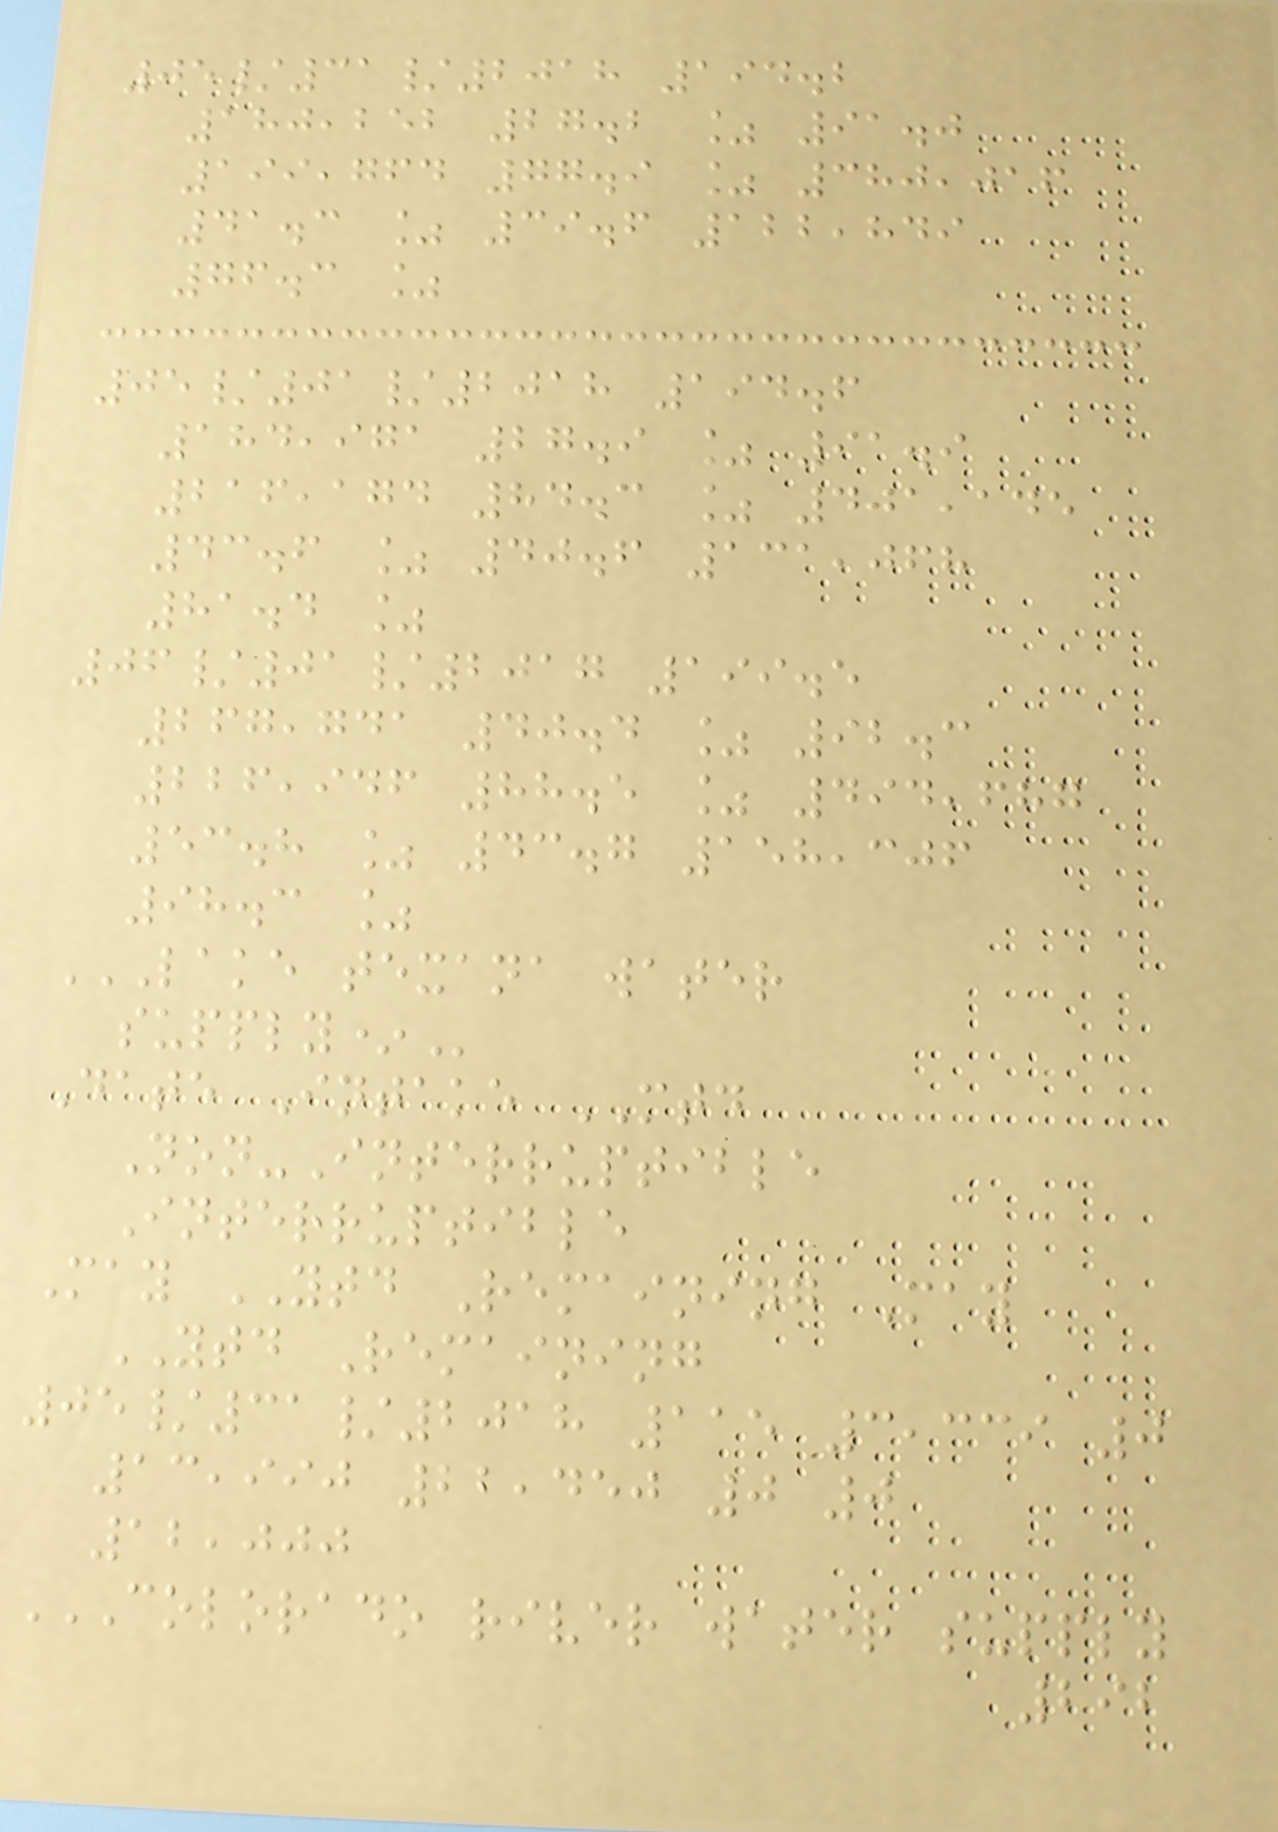05/31/2018 194.2
180,252 27.2 % 91.0
199,764 77.9 % 380,016
41.3 % 39.6 122,849
76.3 %
05/01/2018 194.6
184,971 27.9 % 91.9
216,174 84.3 % 401,145
43.6 % 40.6 131,068
81.4 %
06/01/2017 199.5
267,741 40.4 % 92.3
226,946 88.5 % 494,687
53.8 % 43.7 158,306
98.3 %
LAKE TEXANA WATER
SUPPLY*
Date Intake MTD
Non-Interruptible
Interruptible
May YTD Remaining May
YTD Remaining
05/31/2018 115 3,339 0
13,990 22,450 0 0
12,000
COLORADO RIVER WATER SUPPLY
292
